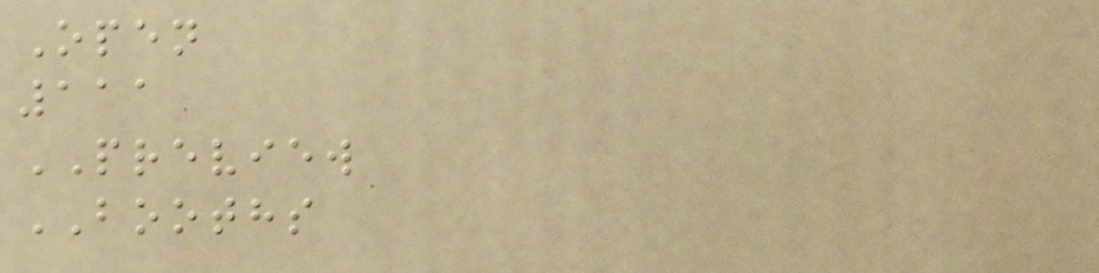Open
111
PREVIEW
BOOTHS
